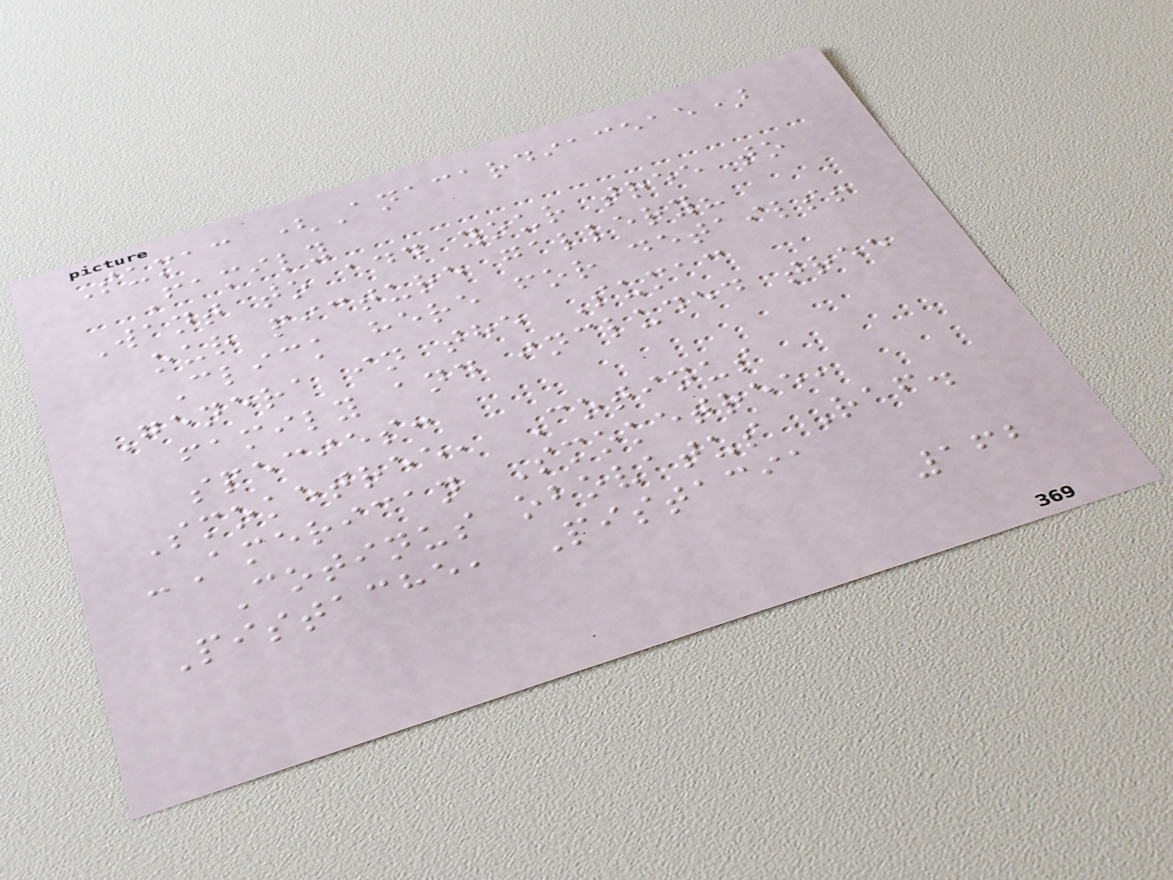Sumac (Anacardiaceae)
Family
Want to add your tree to
our picture gallery?
Click here for details!
Genera in the Sumac
family and included tree
species:
Smoketree, Cotinus
-American Smoketree,
Cotinus obovatus Raf.
Pistache, Pistacia
162
